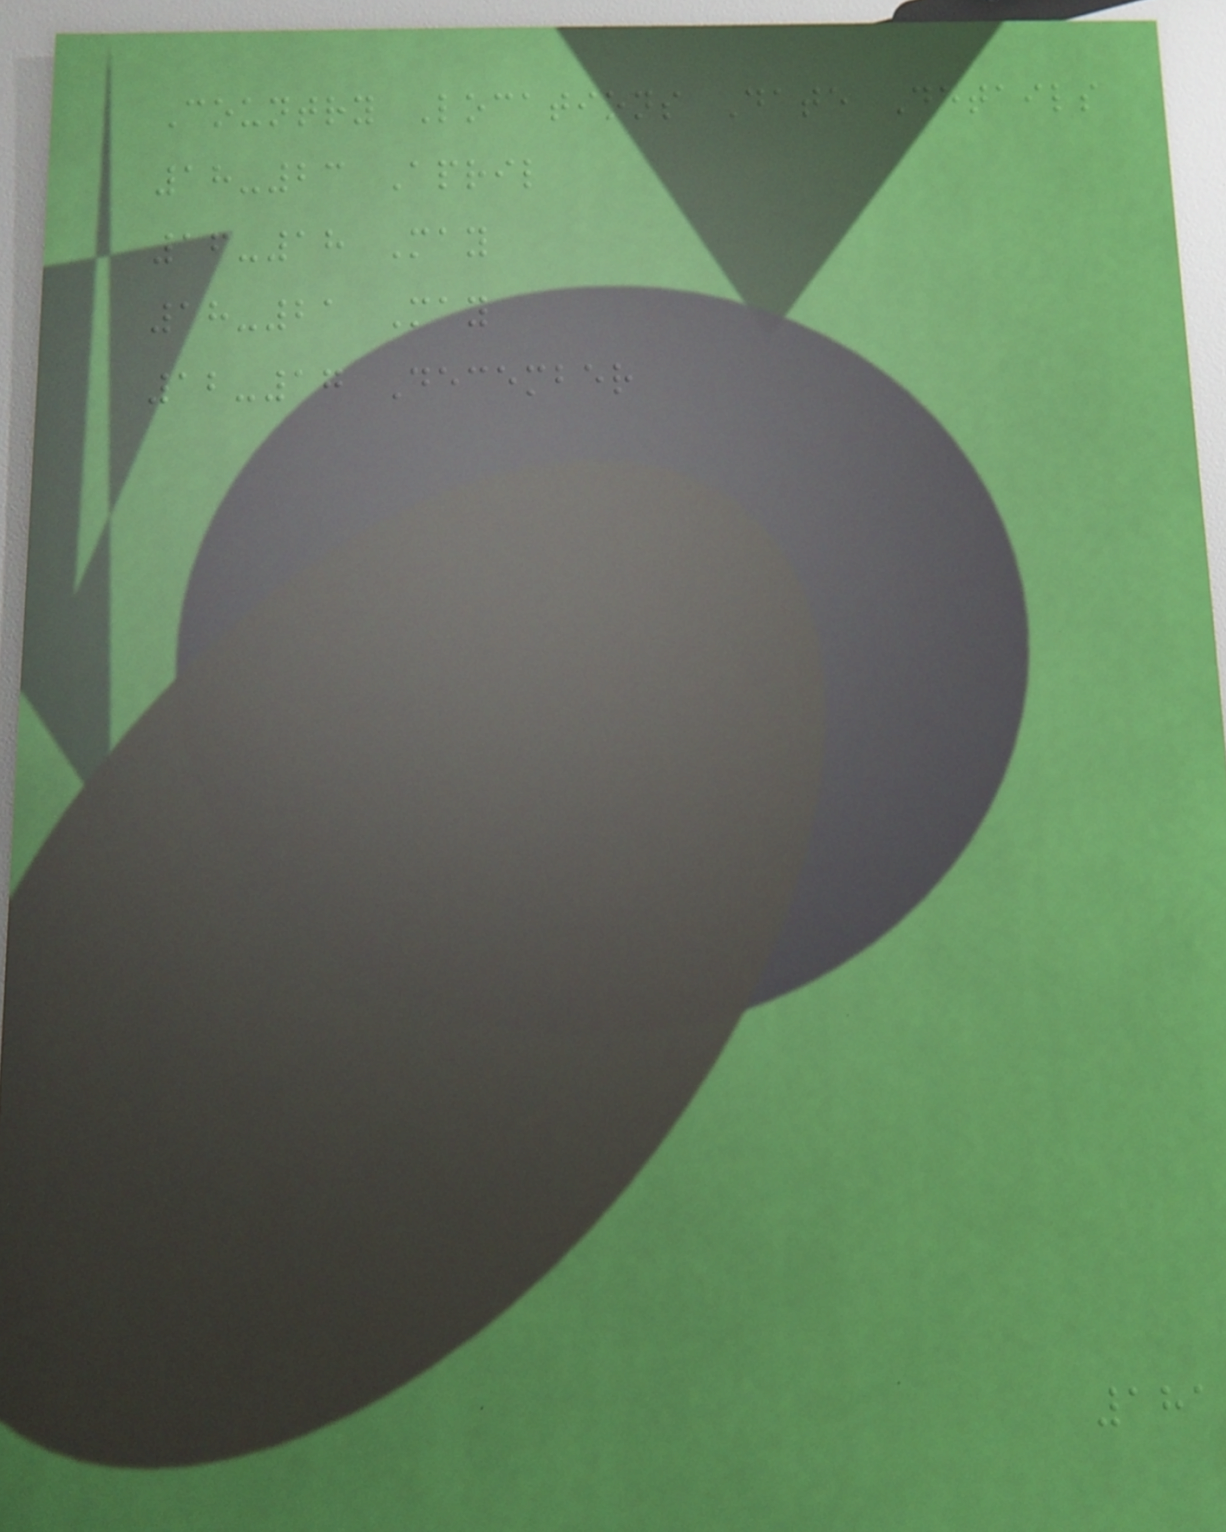Country Locations Date Details
18-23 April
16-18 May
18-21 May
12-17 December
181
